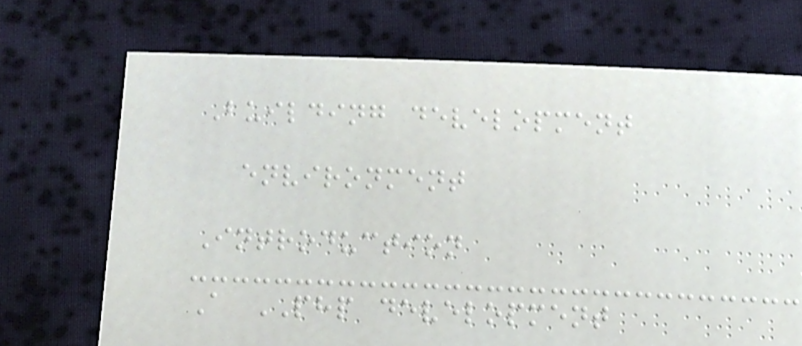Building development
environment
Introduction
A PHP development
